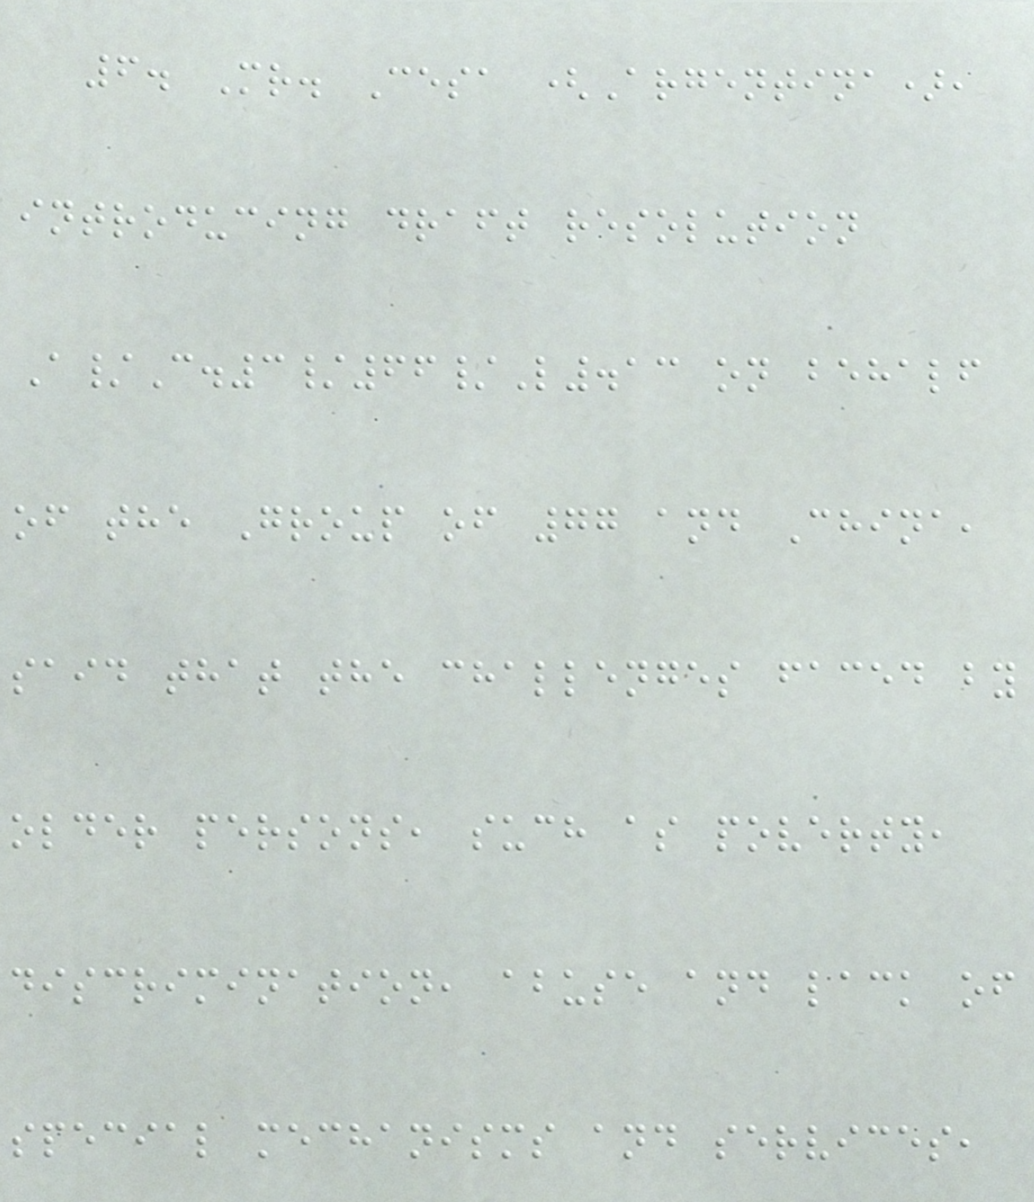6. Mr. Cesa (Argentina),
introducing draft resolution
A/C.3/66/L.13 on behalf
of the Group of 77 and China,
said that the challenges faced by
older persons, such as poverty,
discrimination, abuse and lack of
special mechanisms and services,
